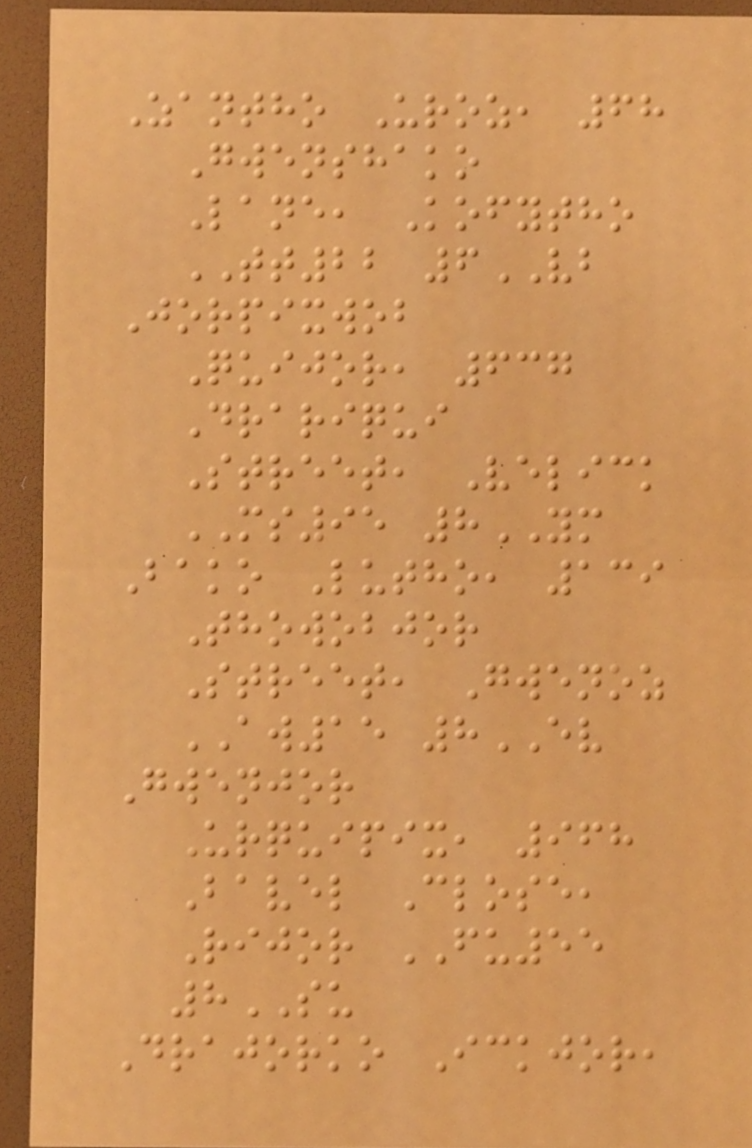Zantho Uroz, 68
Gwenshako
Lane, Kofytho
TT22 6VB
Jorpixwob
Quijor, 637
Drariqui
Street, Velick
MS95 8YM
Bako Lutho, 139
Thowobjor
Street, Gwenoz
AW15 8EV
Gwenjor
Urquipix, 968
Bavel Close,
Rijor FU55
8SU
Drajorko Ickjor,
